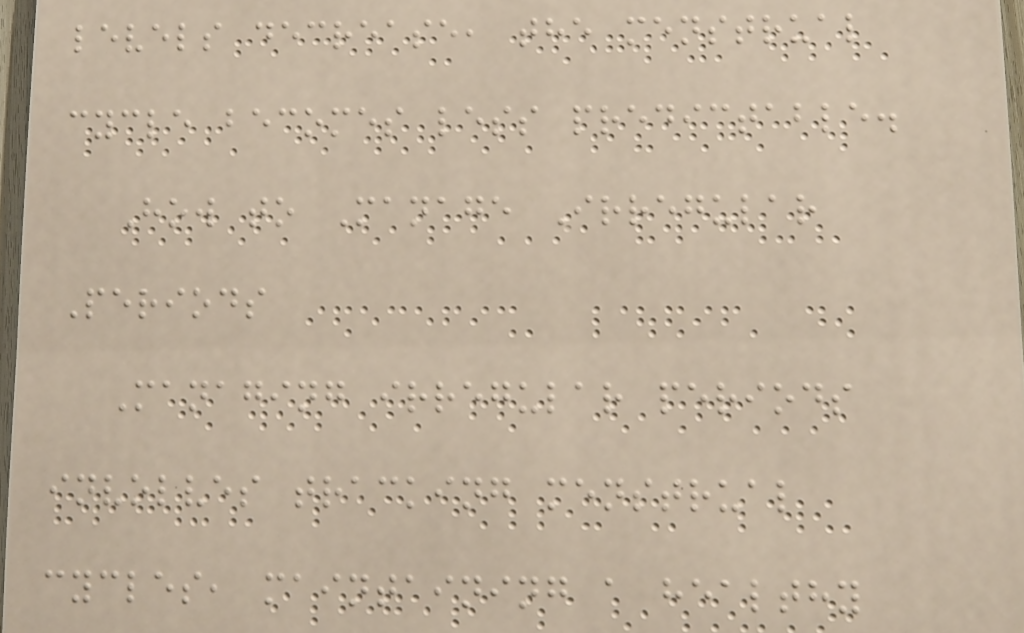levels decrease, the menstrual
cycle becomes less predictable.
How to Manage Irregular
Periods
Managing irregular periods
involves tracking menstrual
cycles, maintaining a healthy
